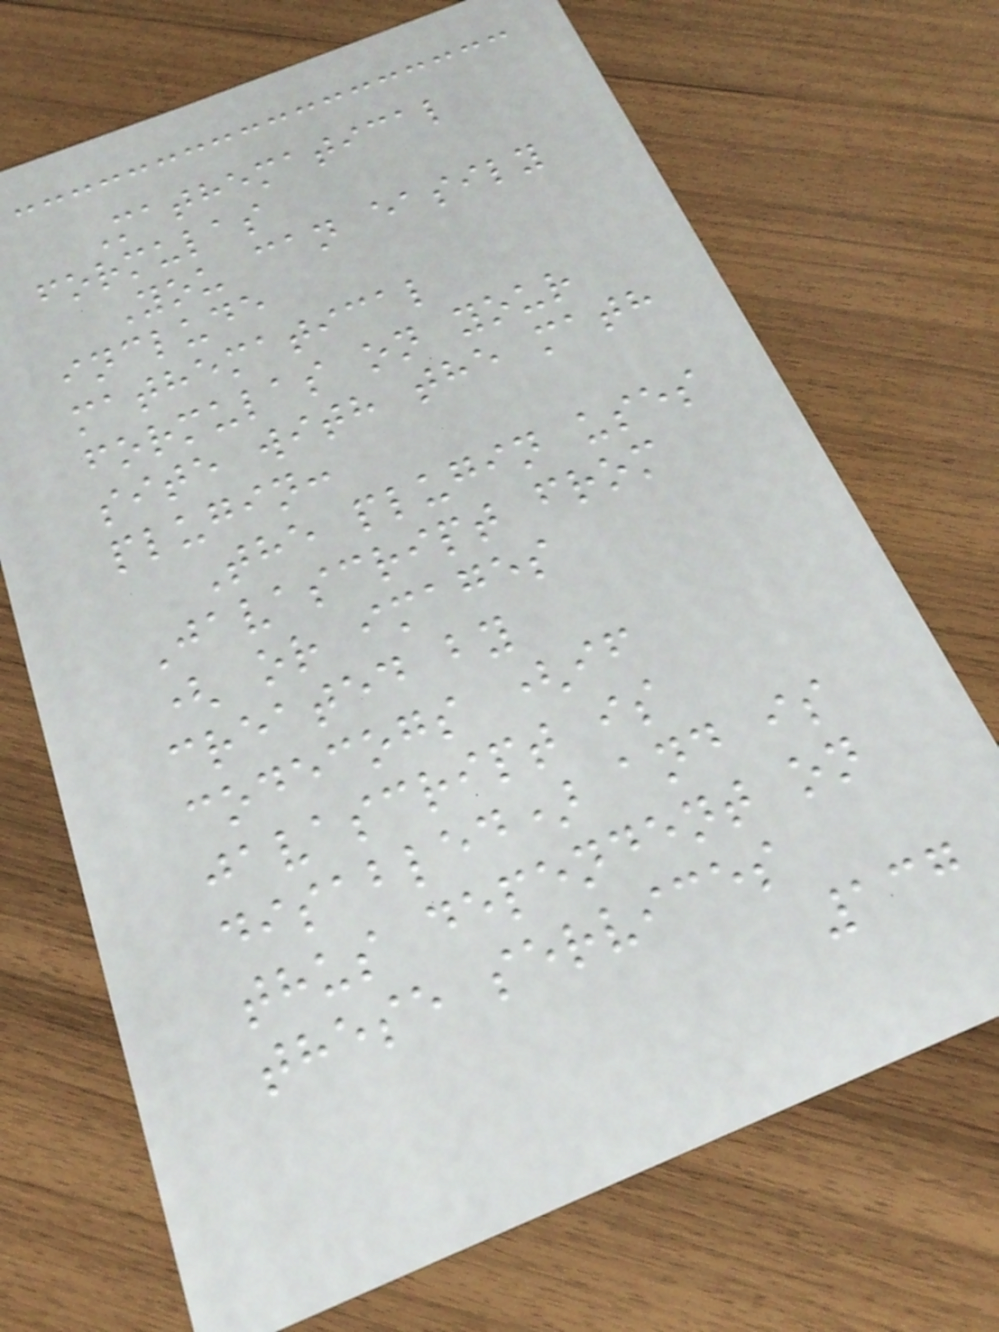Mathematical
formulas
You can easily
include
mathematical
formulas on your
site with the math
plugin:
The plugin uses
Javascript from
( or images
created by
codecogs (if
javascript is
disabled) and is
thus dependent on
these services
137
